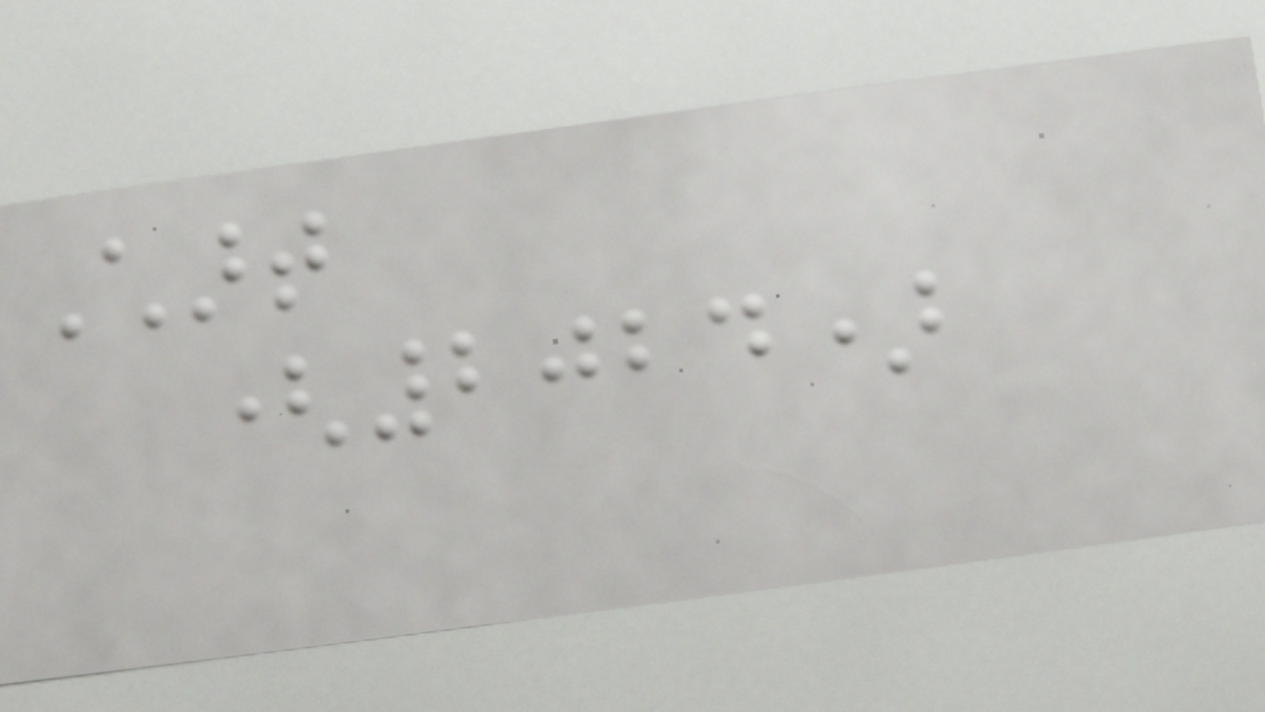Chart
(2024)
